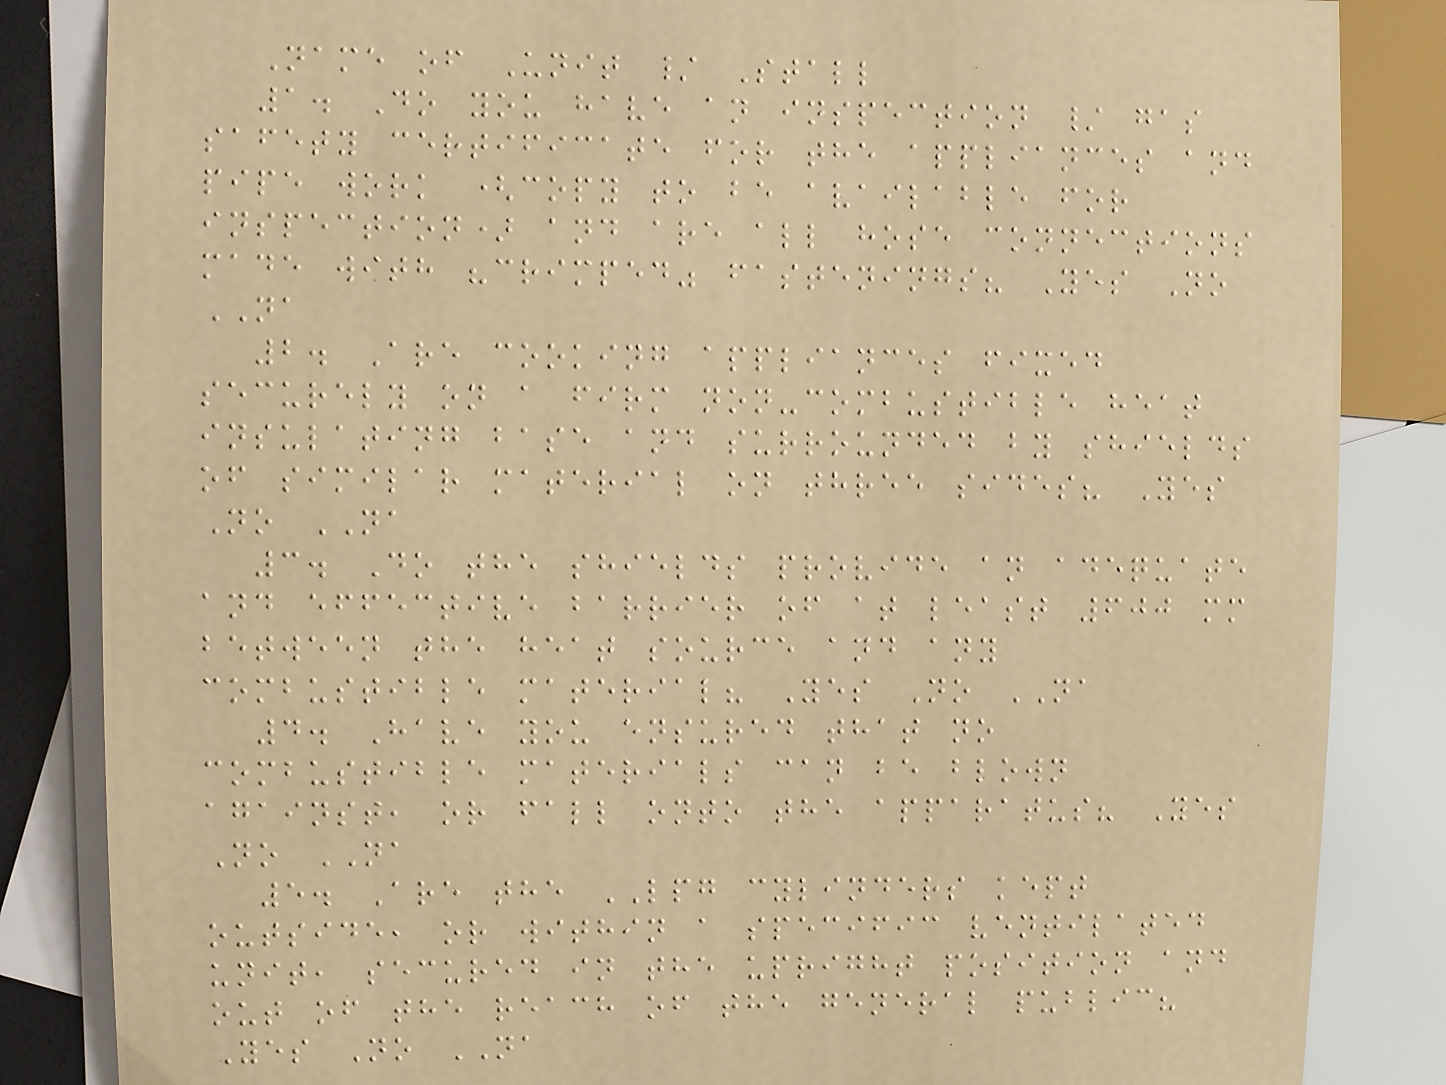Name of Unit / Stall
1. Do you have an inspection / gas
safety certificate for the appliances and
pipe work (copy to be available for
inspection) and are all hose connections
made with "crimped" fastenings? Yes No
NA
2. Are cooking appliances fixed
securely on a firm non-combustible heat
insulating base and surrounded by shields
of similar material on three sides? Yes
No NA
3. Do the shields provide an adequate
and effective barrier of at least 600 mm
between the heat source and any
combustible material? Yes No NA
4. Have you ensured that no
combustible materials can be blown
against, or fall onto the apparatus? Yes
No NA
5. Are the LPG cylinders kept
outside, or within a specific ventilated
unit, secured in the upright position and
out of the reach of the general public?
Yes No NA
